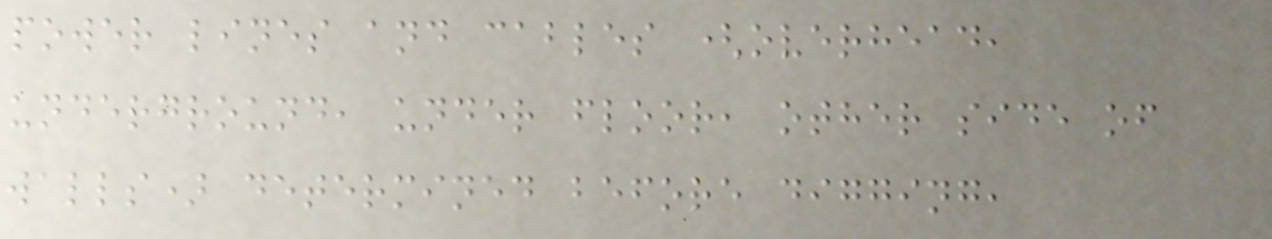power lines and cables (overhead,
underground, under floor, other side of
walls) determined before digging,
